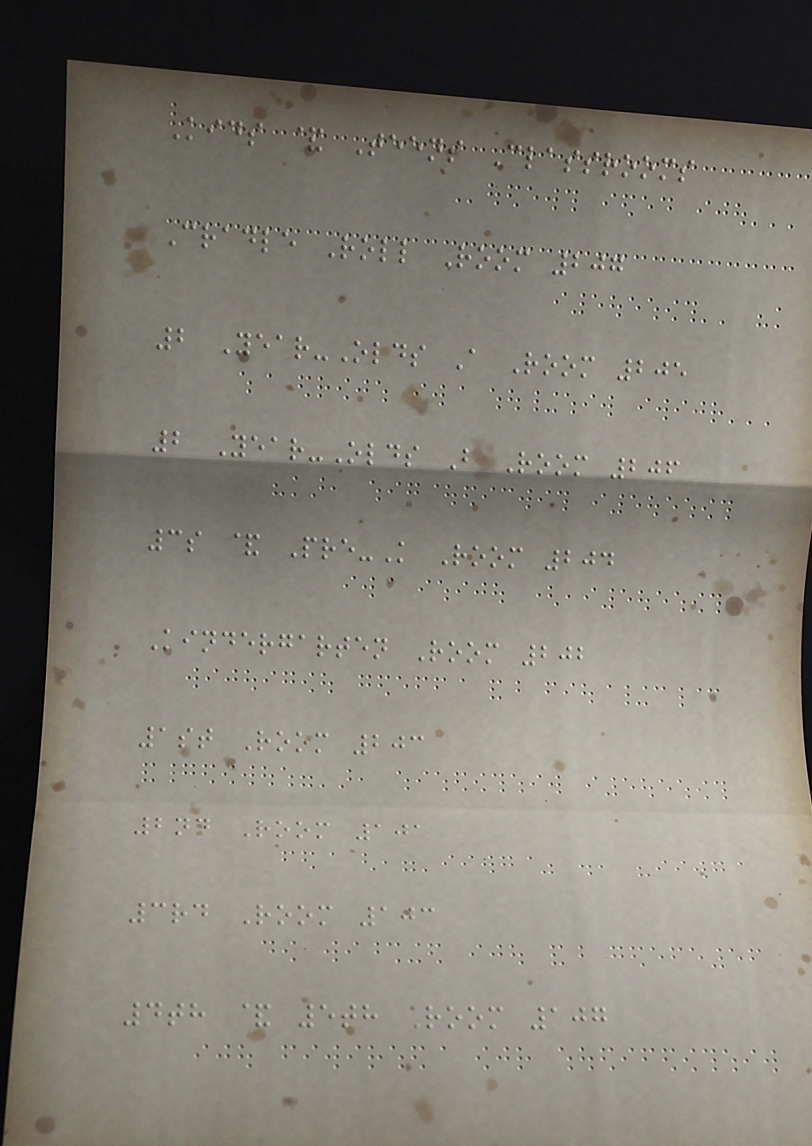Kids & Teens Classrooms
Cradle Roll Room 207
2 Year-Olds A Room 205
2 Year-Olds B Room 206
3s & Pre-K Room 204
Kindergarten Room 202
1st Room 203
2nd Room 101
3rd Room 103
4th & 5th Room 107
